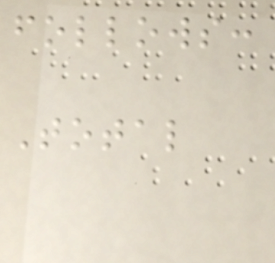follows:
Total
